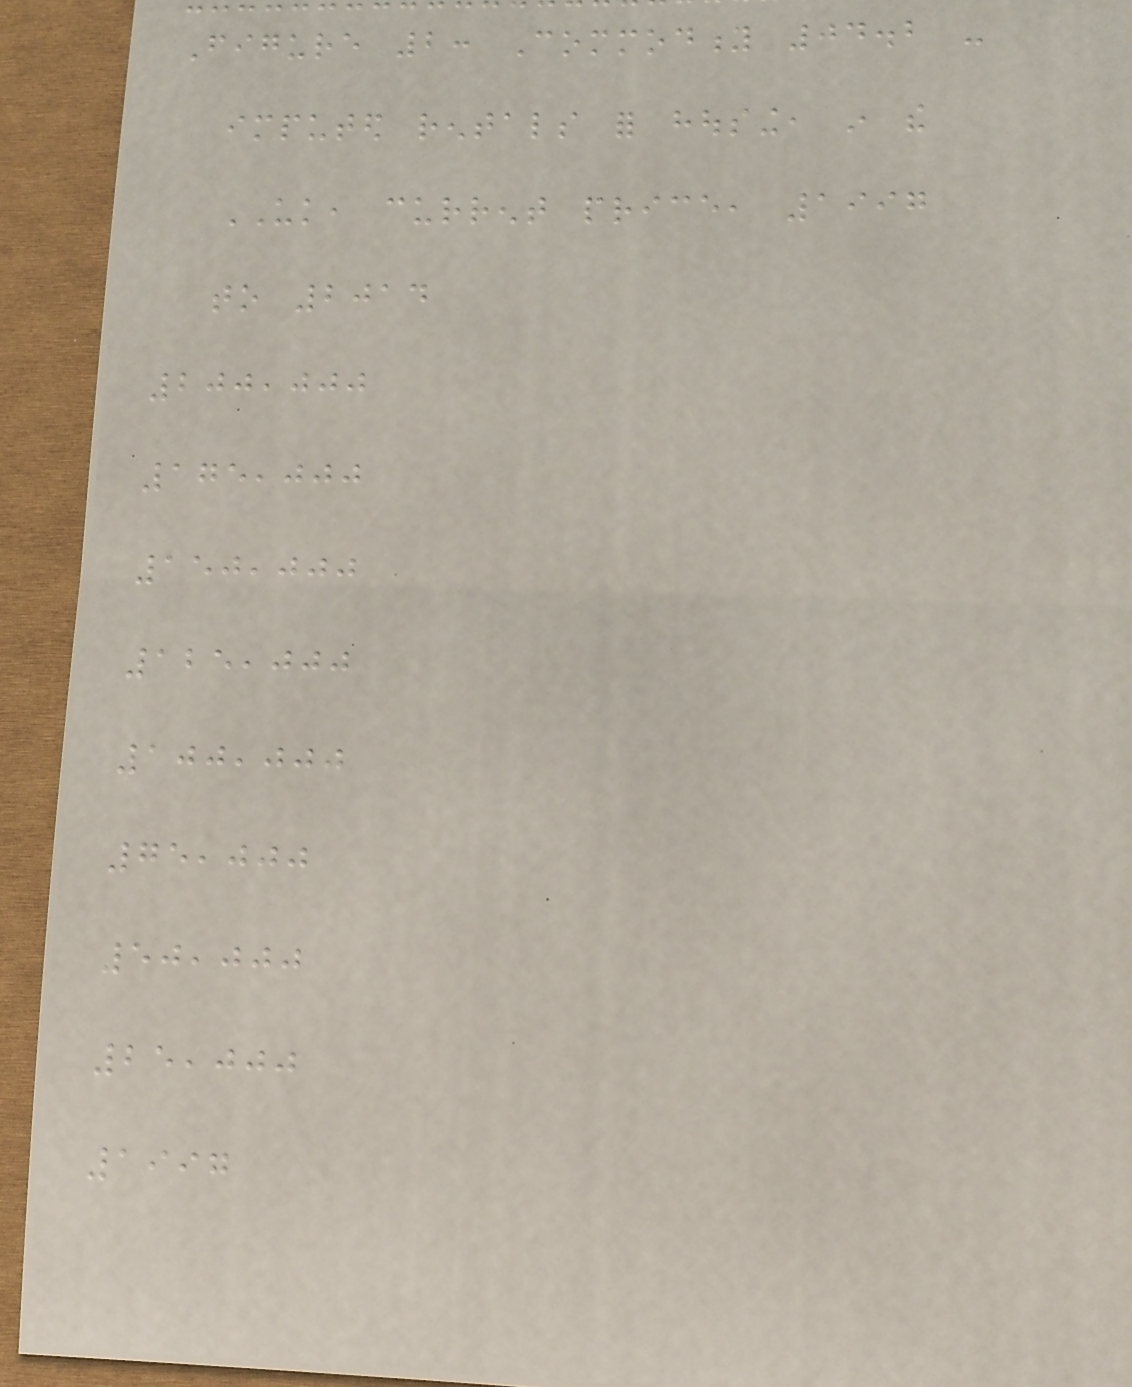Figure 2: Commodity 04.2 -
imputed rentals for housing, in the
UK, current price, 1997
to 2014
200,000
175,000
150,000
125,000
100,000
75,000
50,000
25,000
1997
